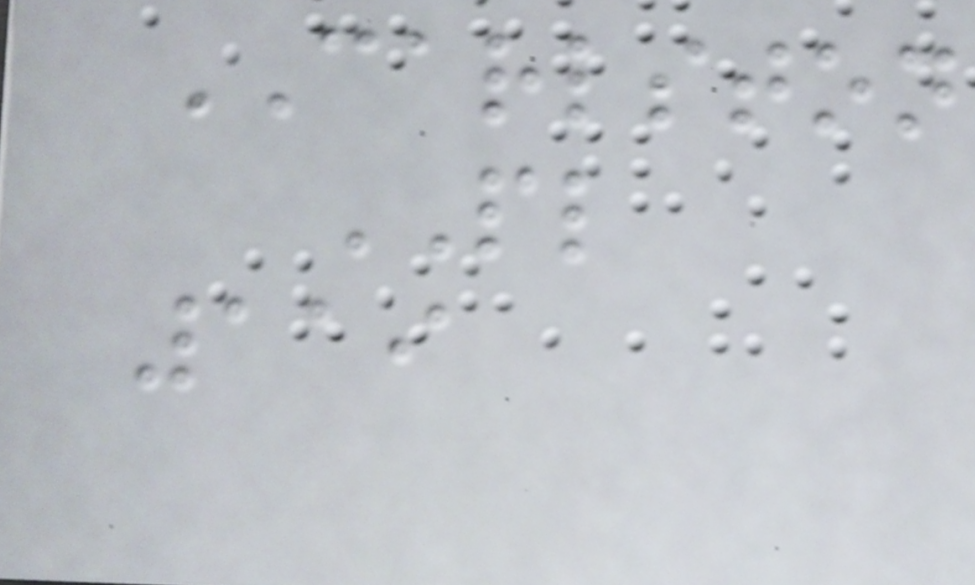CARLSTON
PL
119
